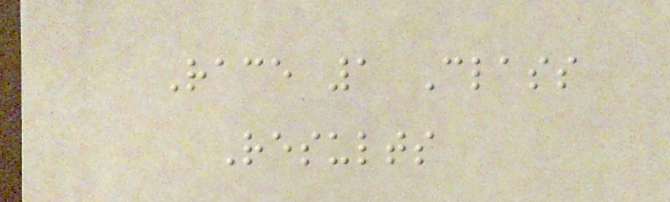Race 1 Class
Results
